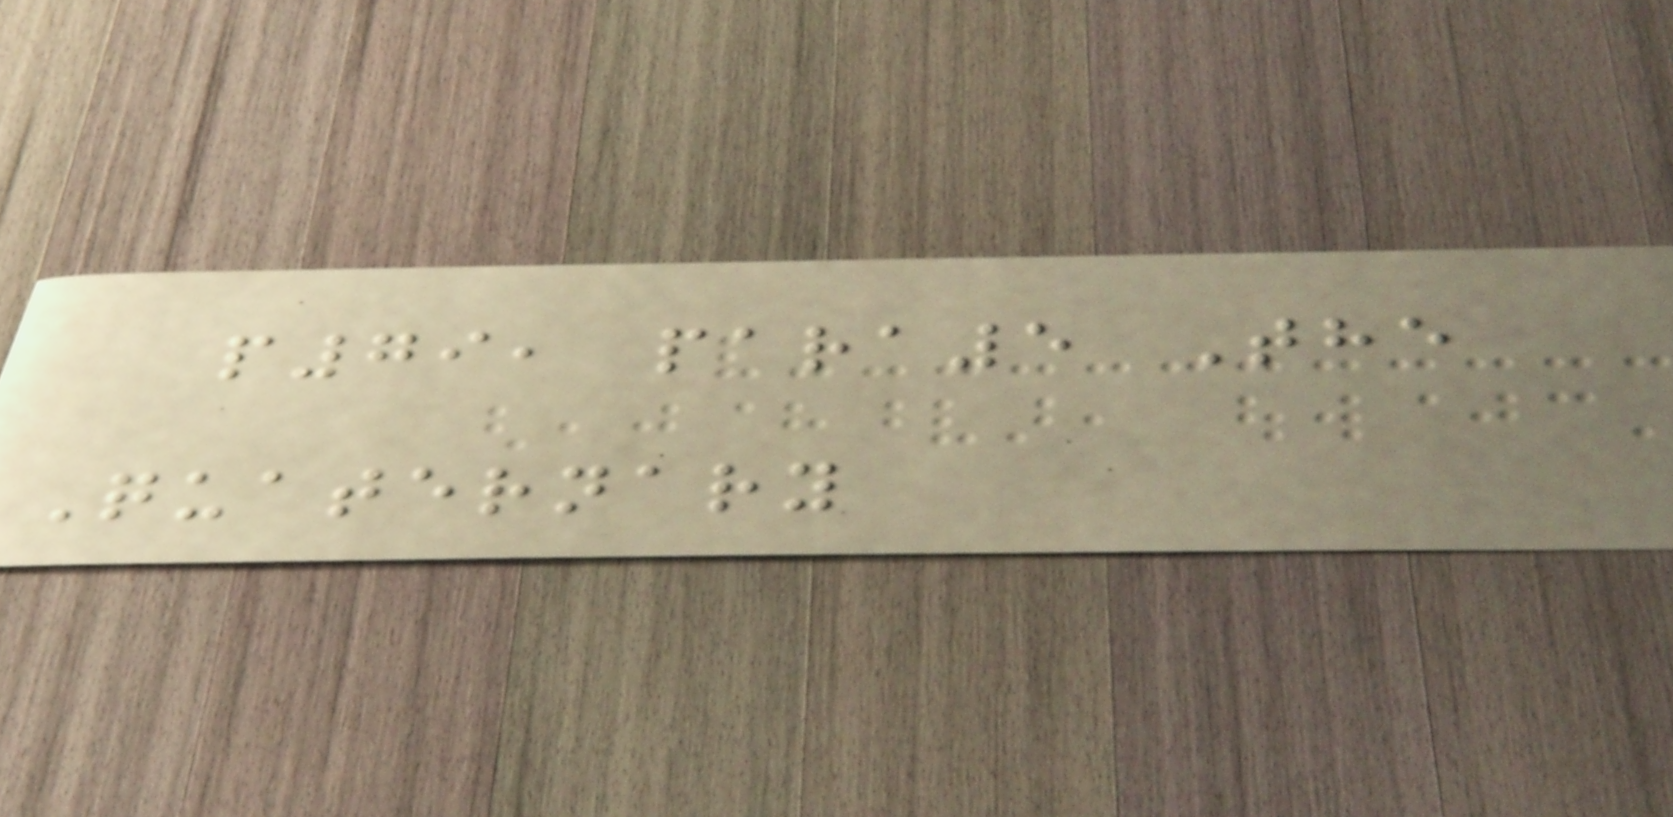p79, para5 The
Quaternary
